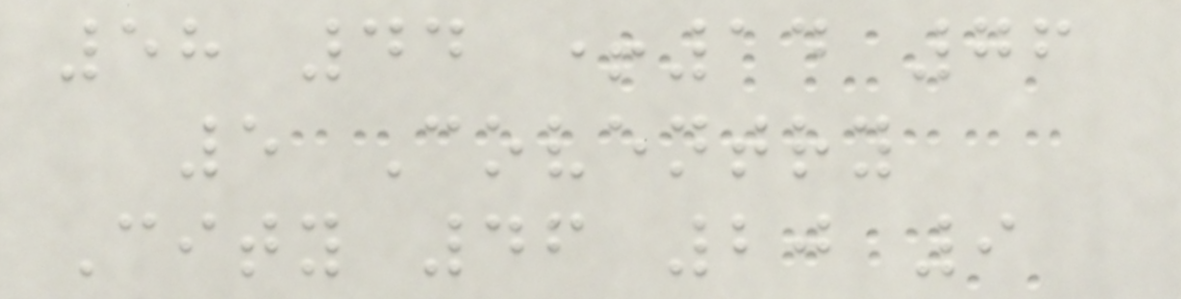58 44 +14 76
5 Coventry
City 46 20 9
